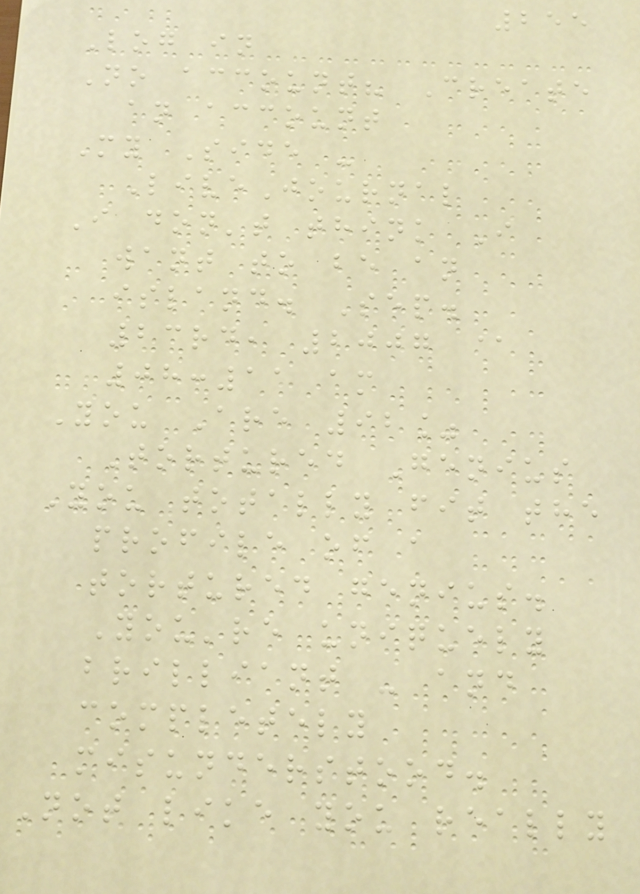255
Log in
No account? Create
an account
My Side -
LiveJournal
I don't think I
want to be an
island. Sep.
23rd, 2007 @
08:11 am
You Are 92%
Tortured Genius
You totally fit the
profile of a
tortured genius.
You're uniquely
brilliant - and
completely
misunderstood.
Not like you really
